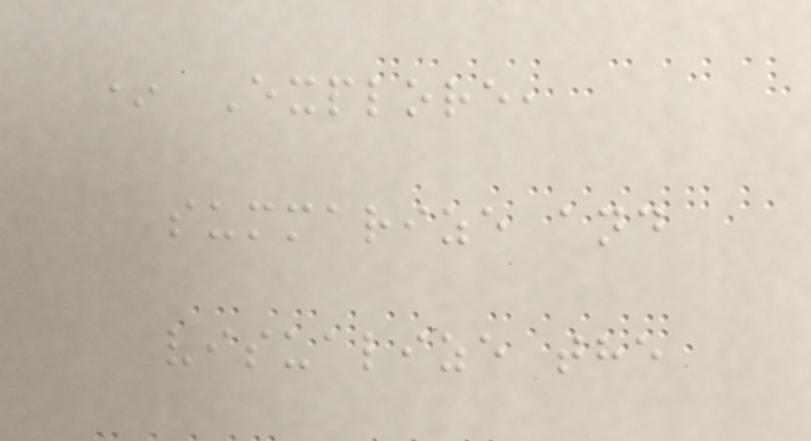* Explore,
summarize and
visualize the
